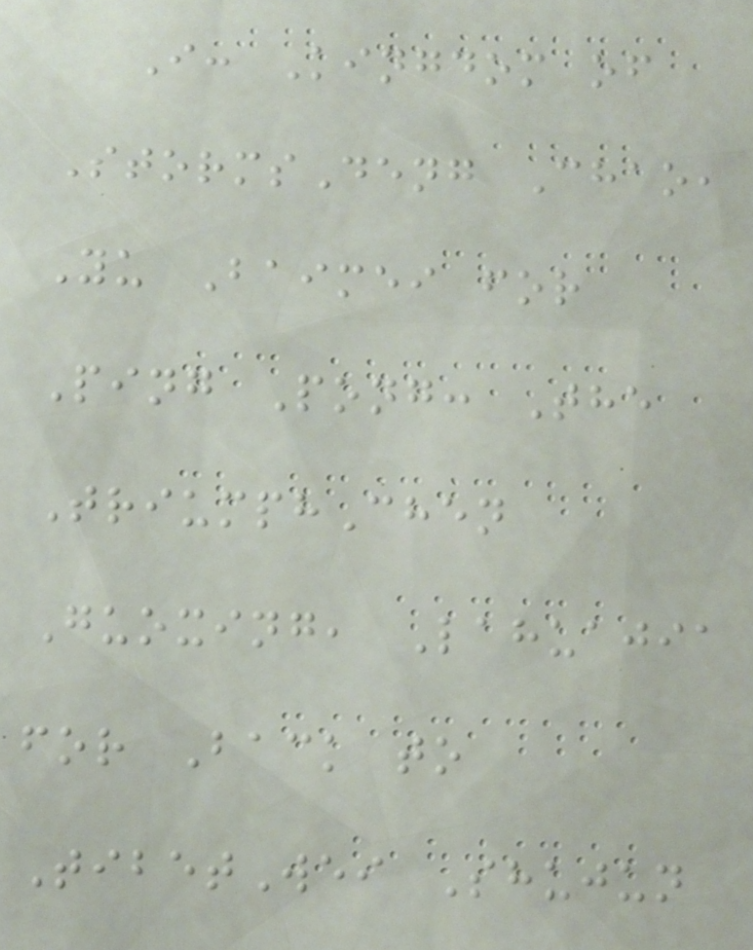I: Kingdom of
StormsDeng Chao,
Yu Baimei for
Ping Pong: The
TriumphChen
Guoxing, Lahuajia
for Back to
TibetWei Shujun
